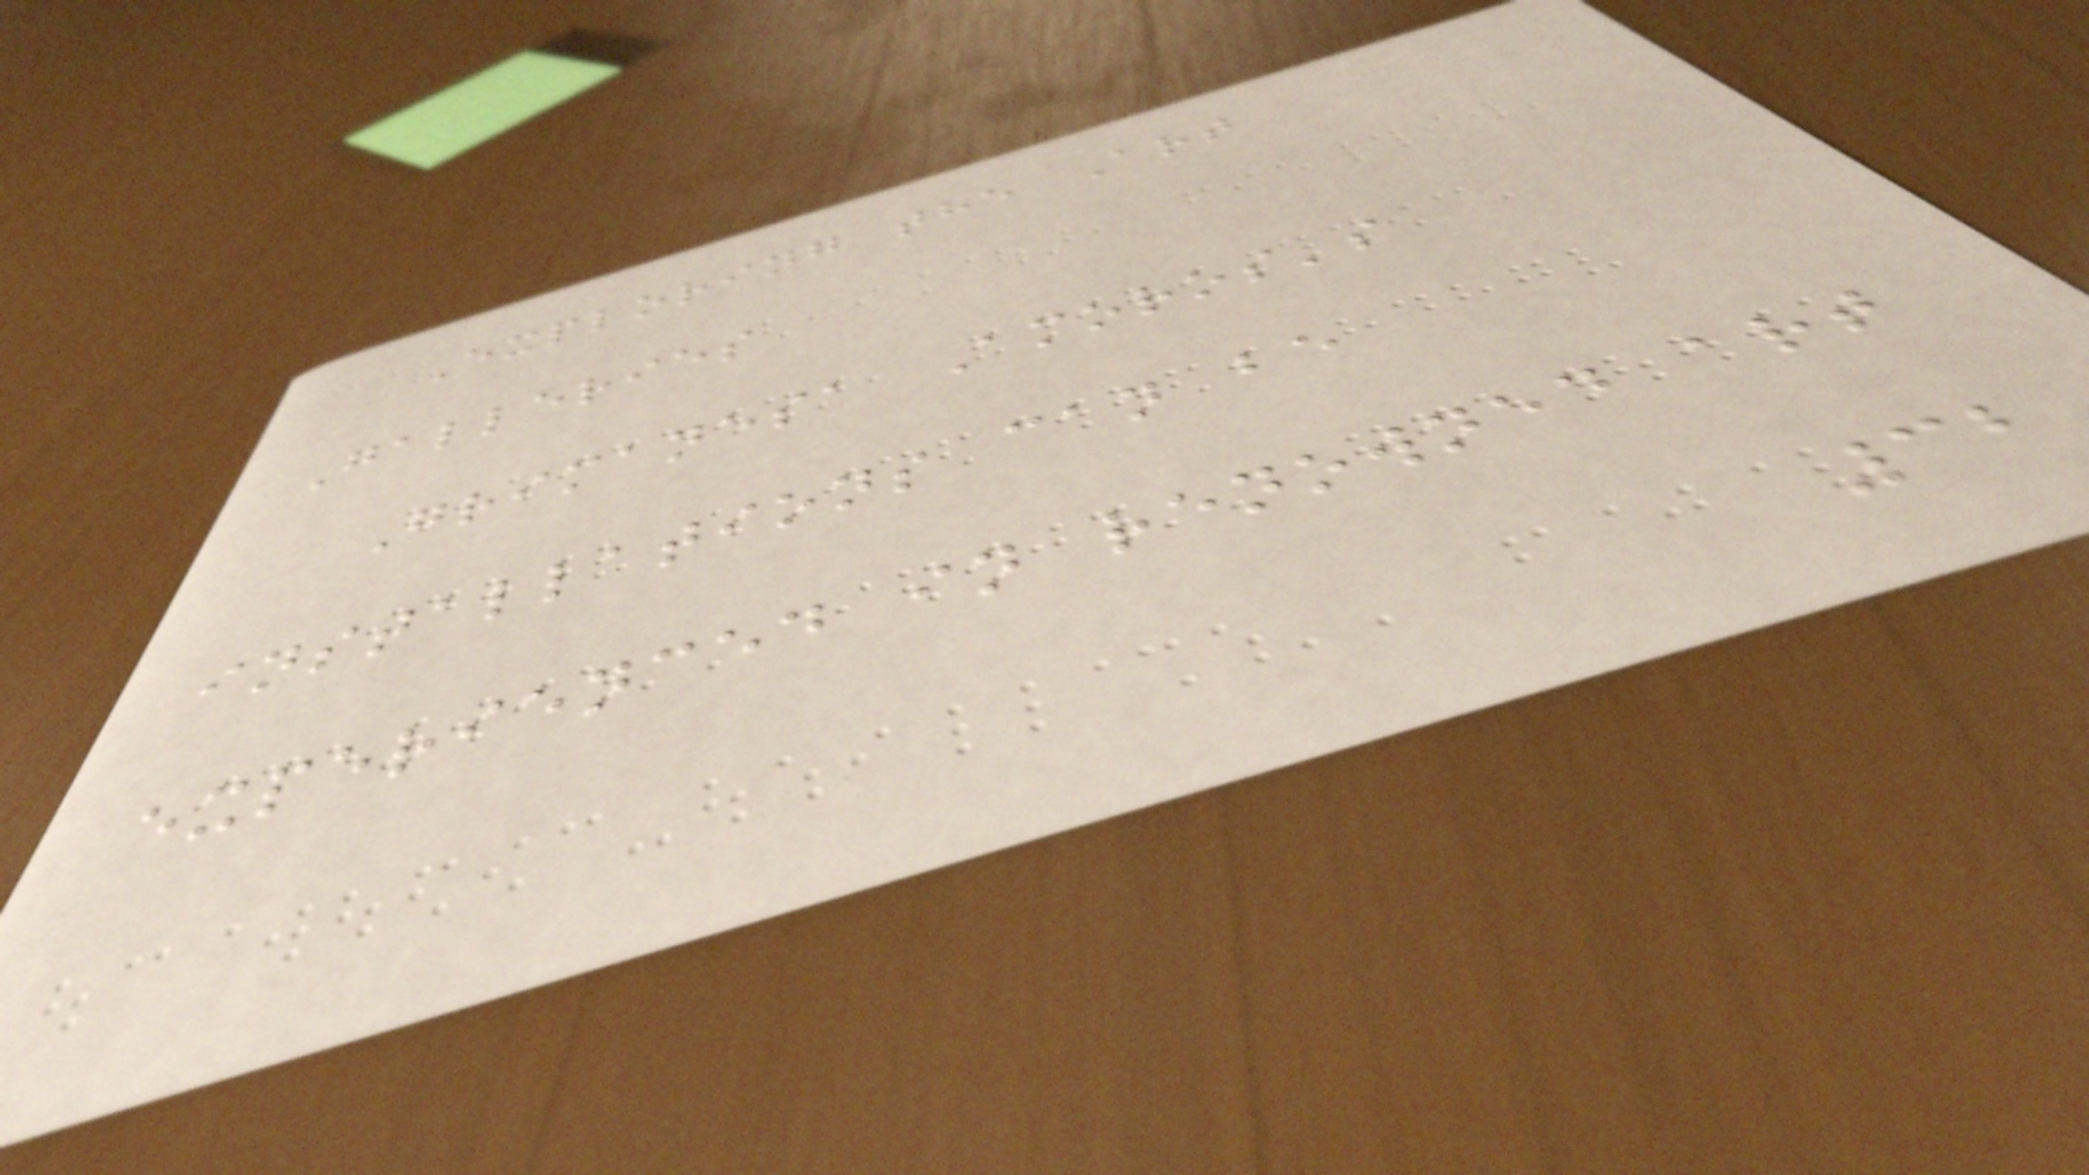Exploring the Art
Galleries
Grimanesa Amoros's
installations can be
experienced in renowned art
32
